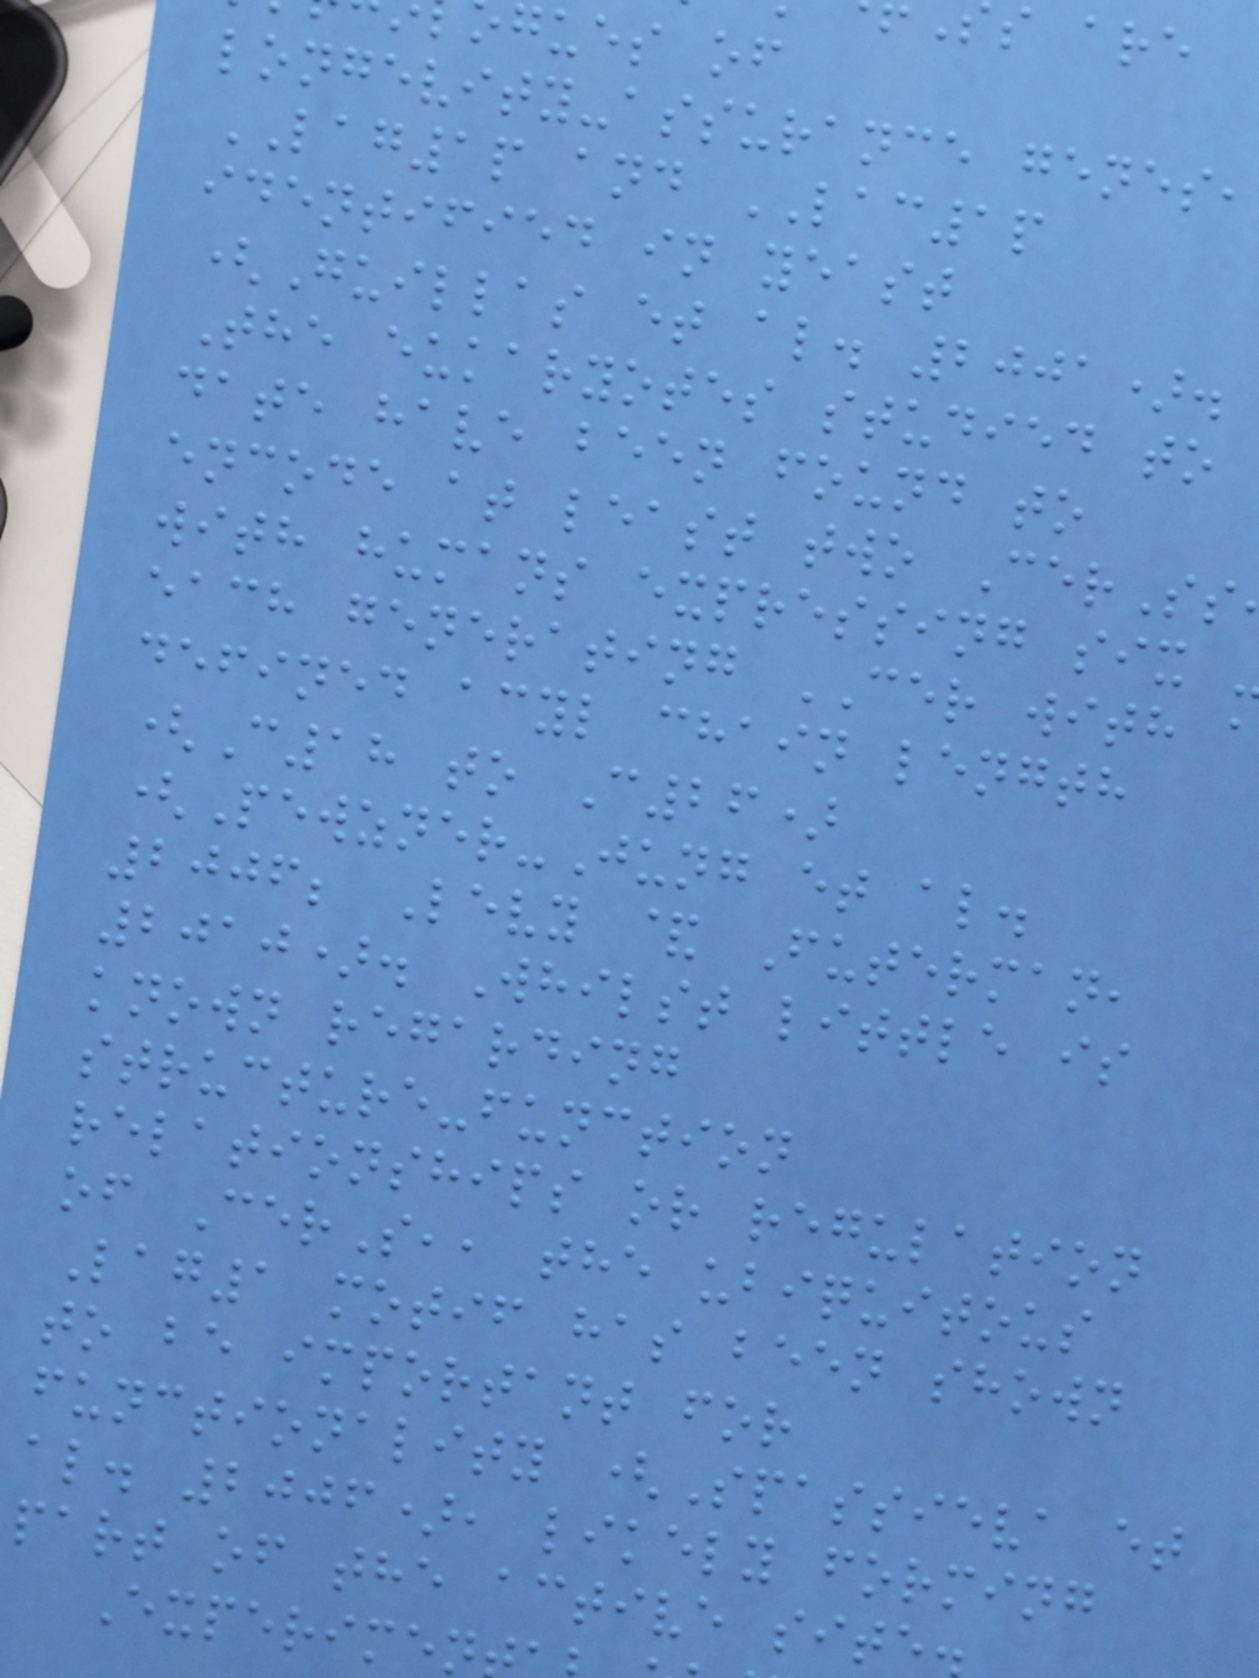gues of
longevity-assurance genes,
LAG1p and LAC1p
identified in yeast
(Guillas et al. 2001).
The eukaryotes studied to
date have been found to
encode at least two CerSs
with humans expressing six
each generating CER with a
defined acyl chain length
(C18 to C26)
(Pewzner-Jung et al.
2006; Levy & Futerman,
2010). Whilst little is
known regarding
structure-function
relationships or regulation
of CerS,, the ubiquitous
Lag1 motif has been shown
to be important for
functionality (Spassieva et
al. 2006), likely forming
part of the active site
Experime
